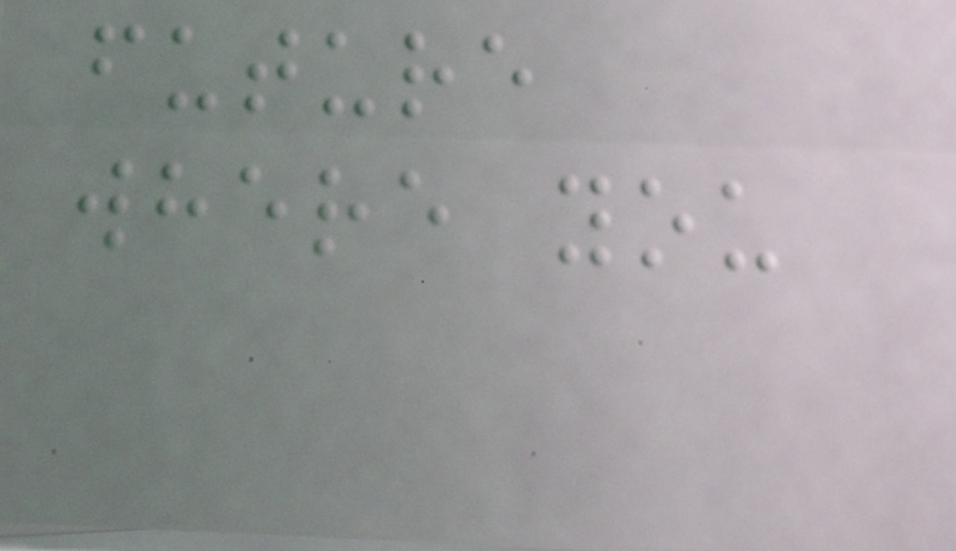future
where you
